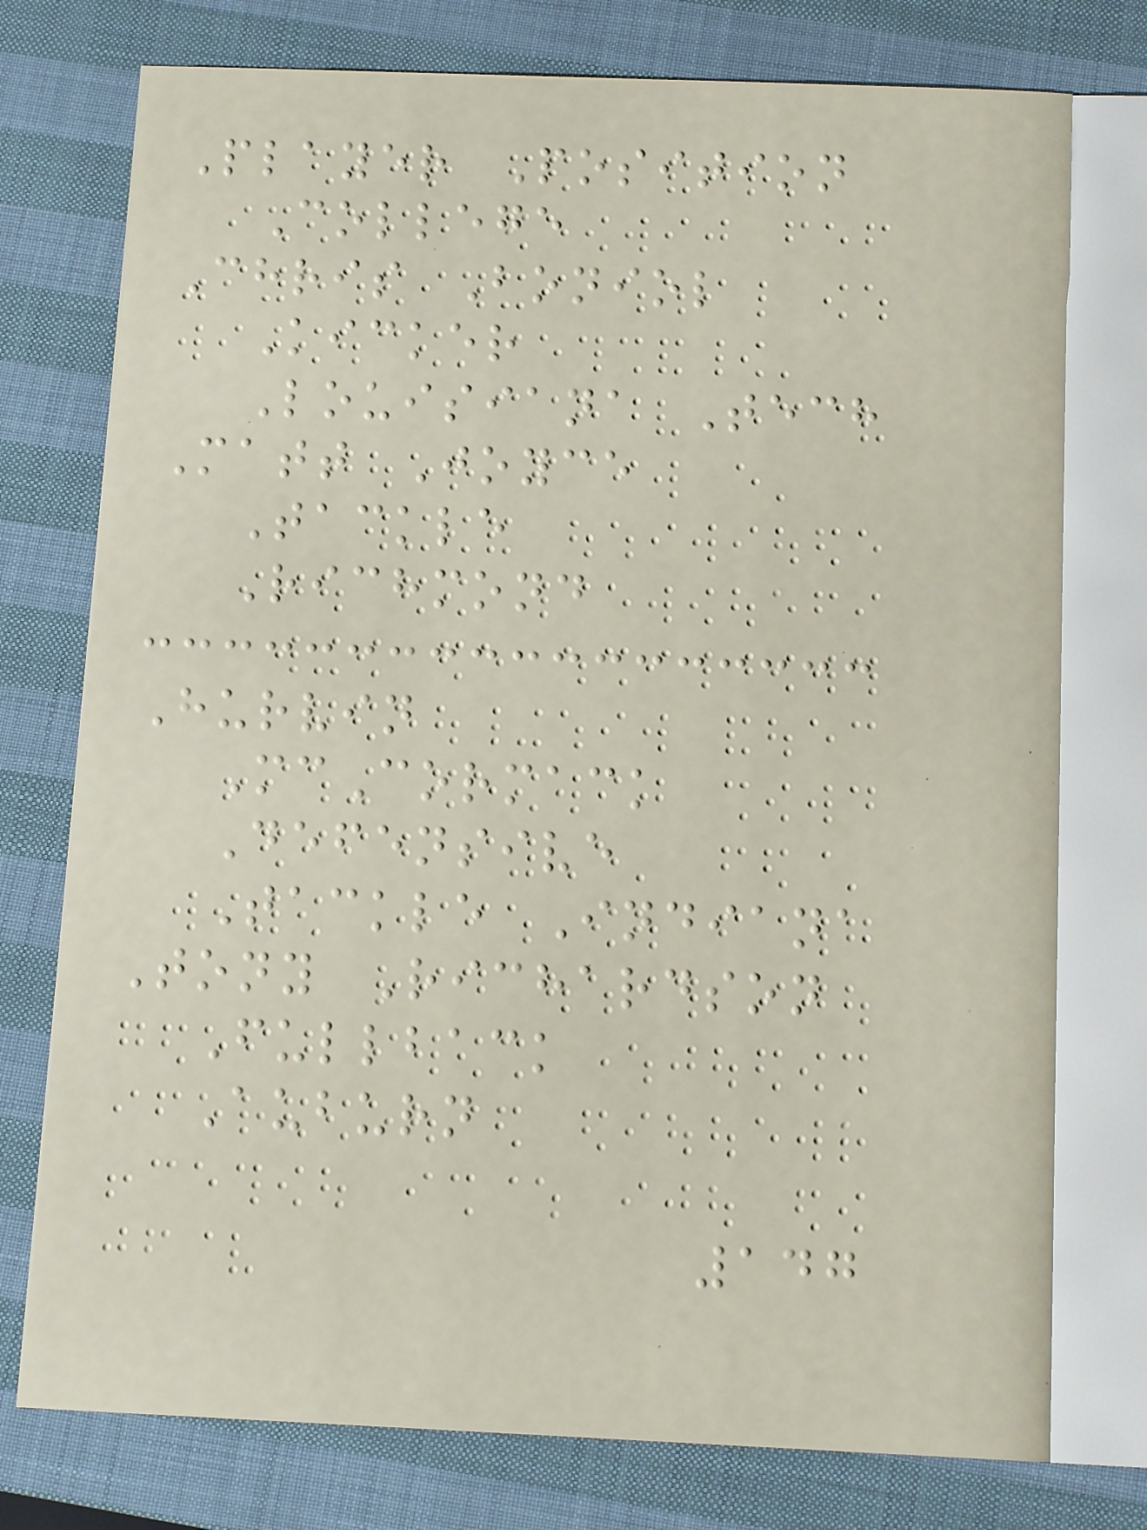Player Position
College
Chris Boniol
Kicker
Louisiana Tech
Matt Joyce
Tackle
Richmond
Hurvin
McCormack
Defensive
Tackle Indiana
Tony Richardson
Fullback
Auburn
147
